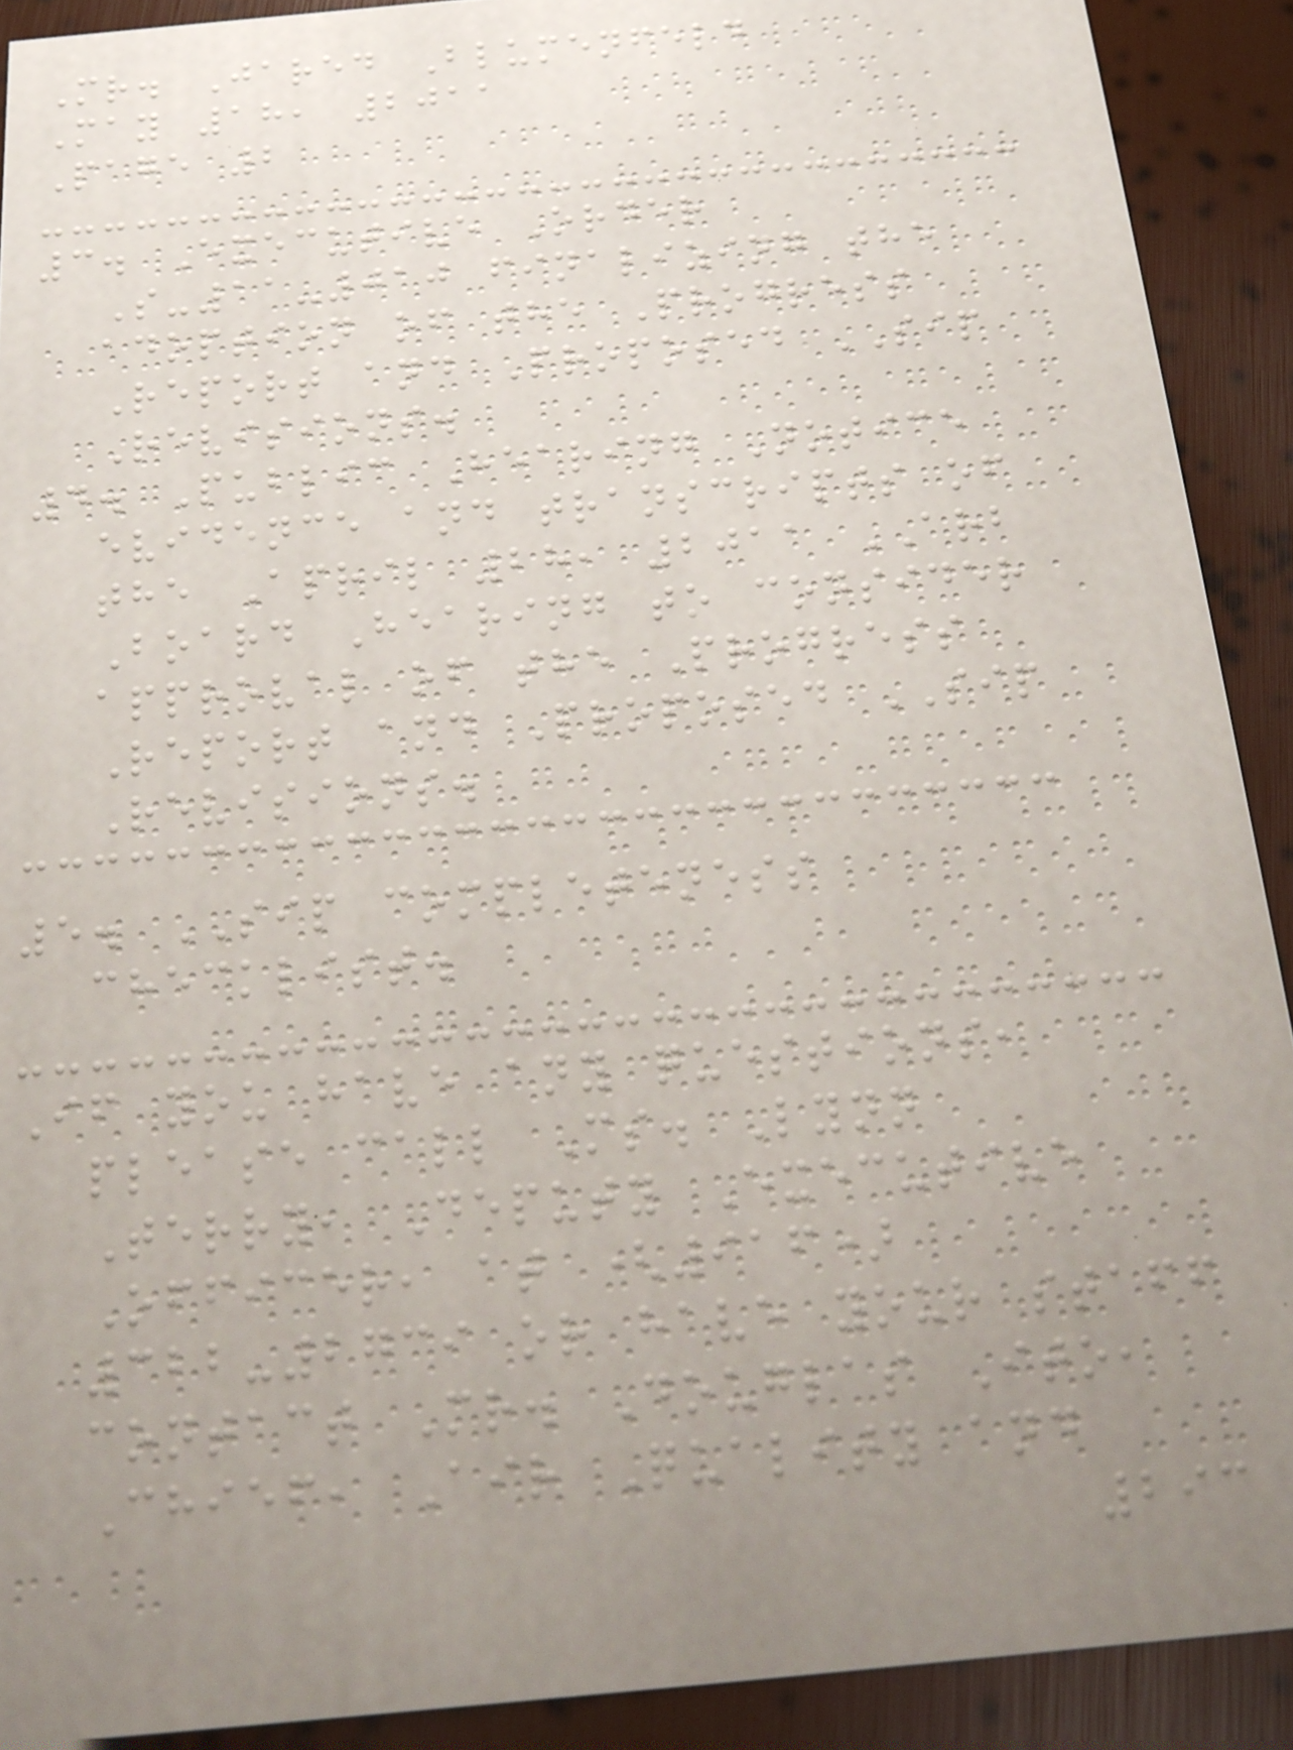Mr. Jared Blumenfeld
May 18, 2011
Page 2
3. Executive Order
S-11-010 finalizing the
adoption of the Progress
Report and Proposed SIP
Revisions.
4. Public Hearing Notice
evidence and transcripts of
the April 28, 2011 ARB
Board Hearing to consider
approval of the Progress
Report and Proposed SIP
Revisions.
5. SIP completeness
checklist.
If you have any questions,
please call Ms. Lynn
Terry, Deputy Executive
Officer, at (916)
322-2739 or have your staff
contact Mr. Douglas Ito,
Chief, Air Quality and
293
